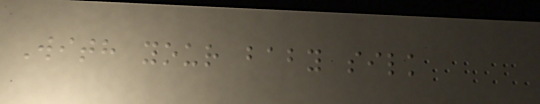With your baby silk
